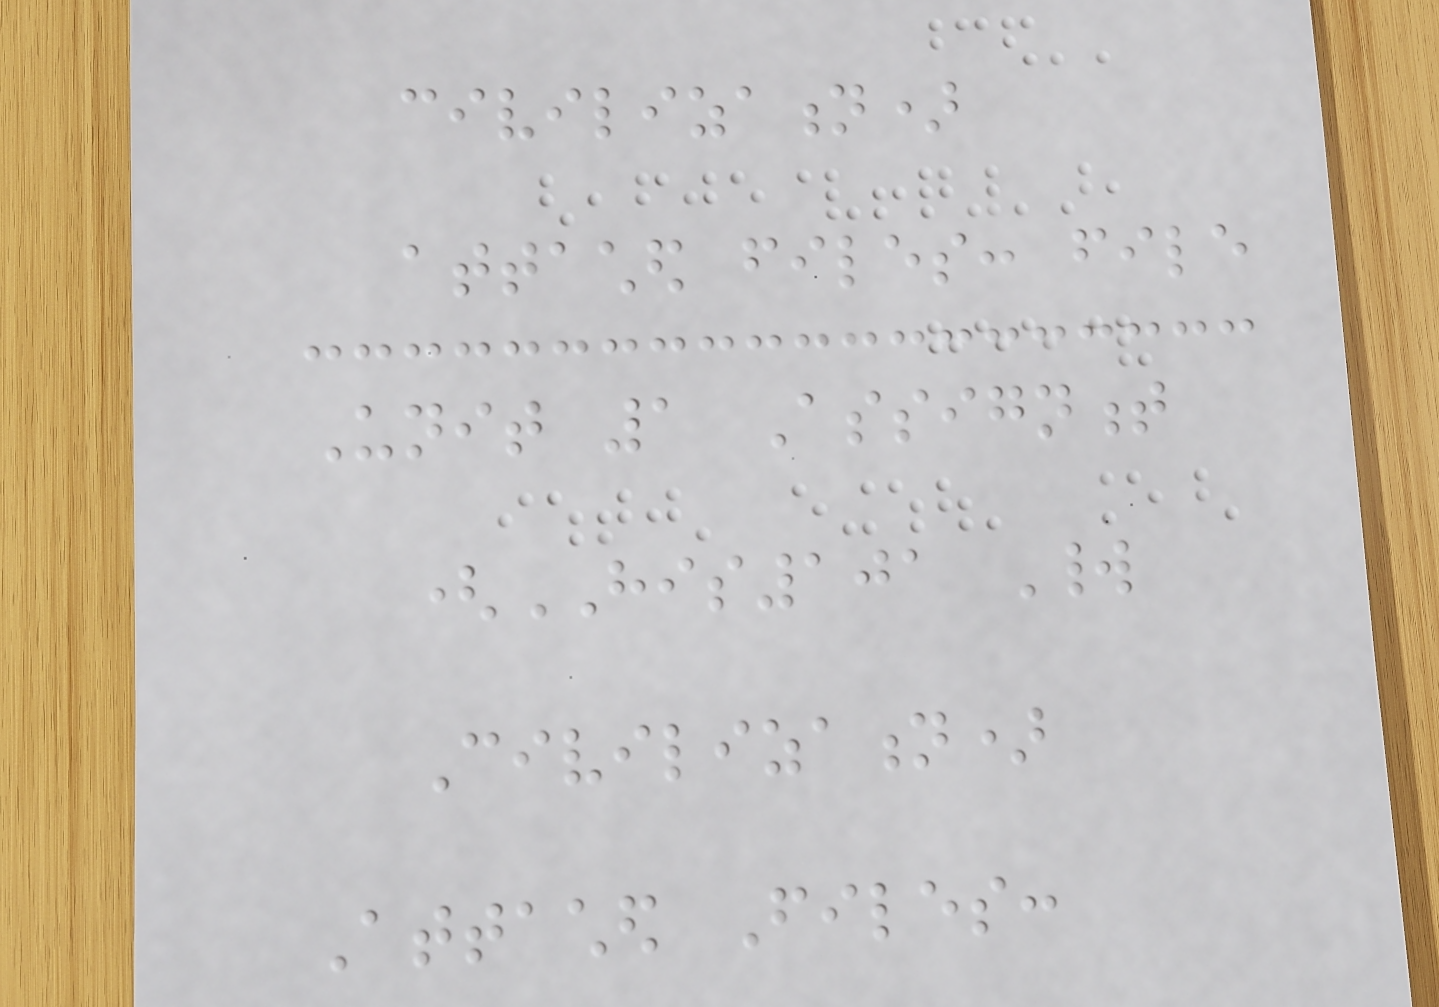civilization)
attached files: file
Unit 1 Assignment
(HIS101 World
Civilization)
Attached Files:
